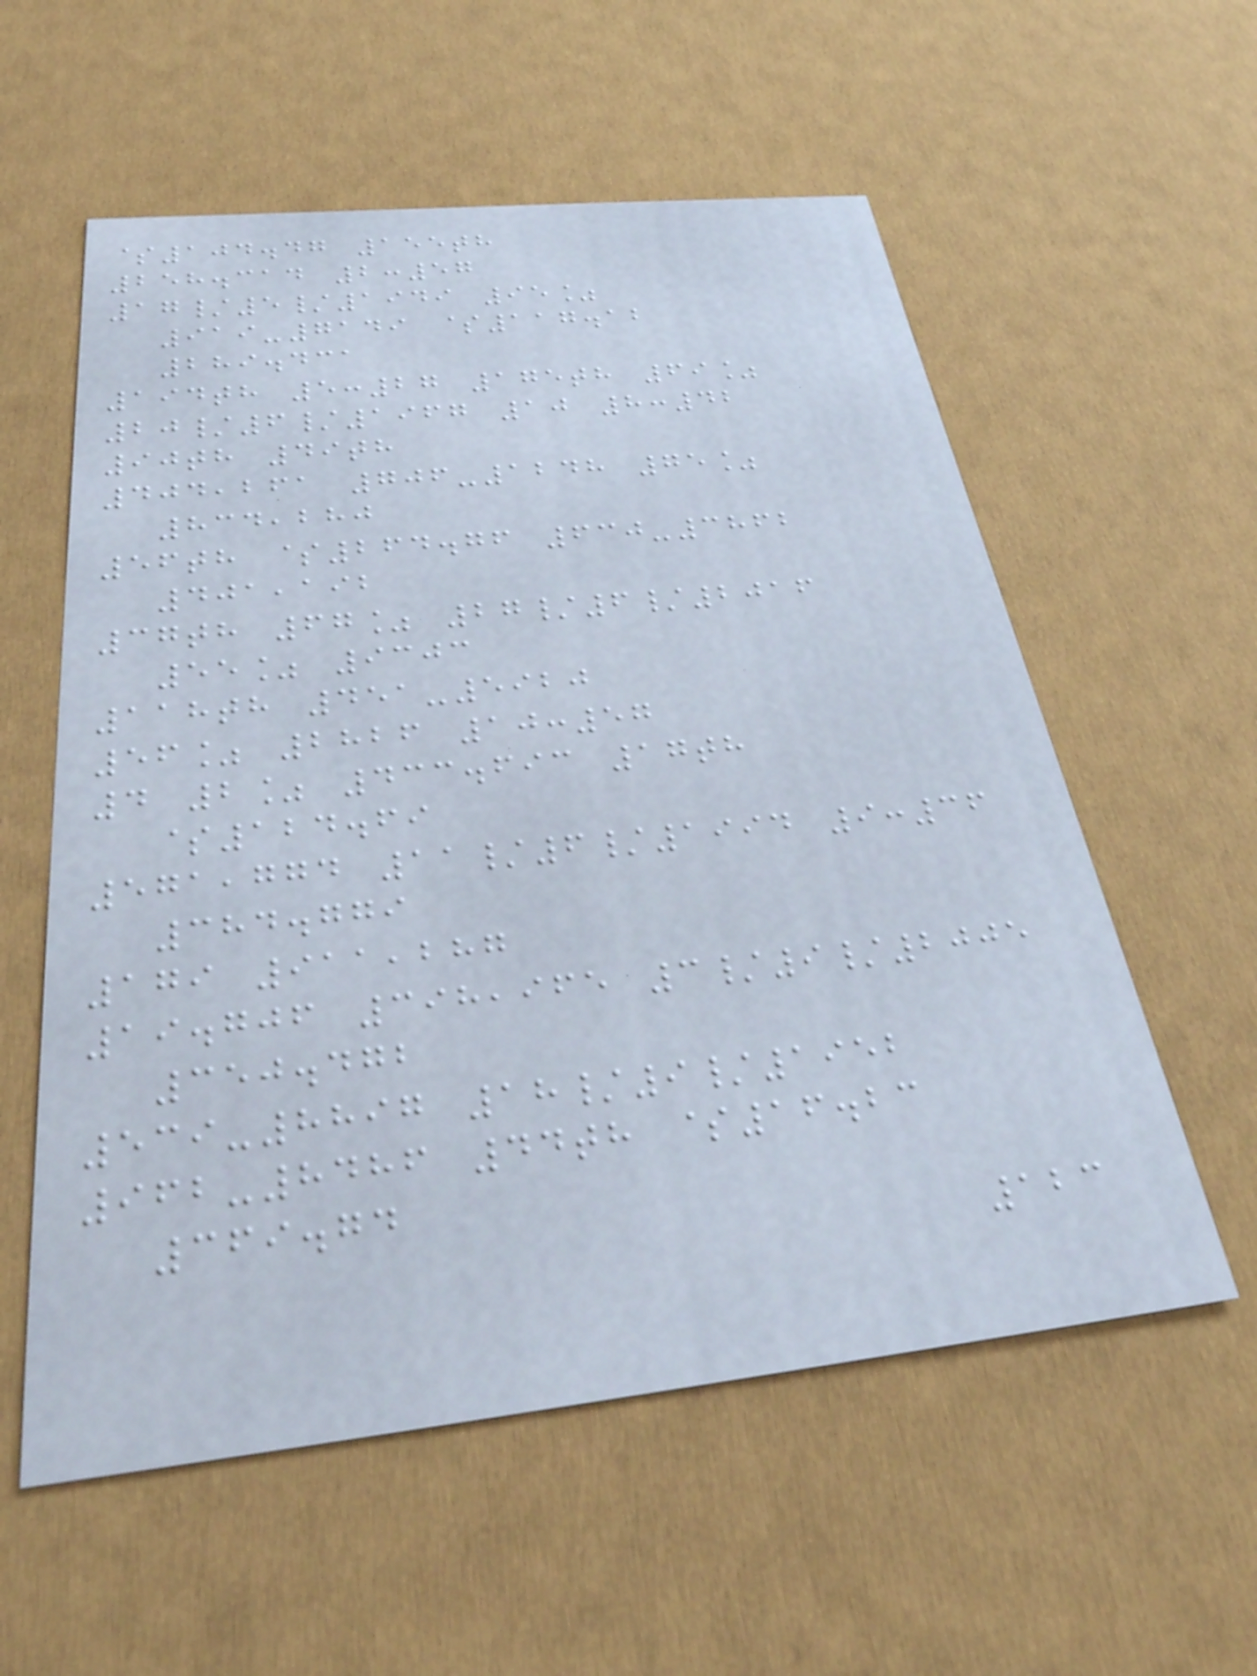$104.47 155th
258.314 2:57
17/5/1949 95%
919-7149 $117.12
289.431
194th 5:27 175th 69%
20/6/1967 10 8:42
90th 49th
404,261 706-1248 75%
834,280
56th $264.76 630-3862
401,192
37th 67% 27/6/2016
55% 9303
118th 451-5920
56% 2826 10:57
4 2% 433.693 17th
$124.69
571,774 11/6/1994 9:36
384.779
179 911,287
19.706 398,965 3/9/2005
350.472
539-8897 18/9/1952
962-8486 44th $16.23
369.74
123
